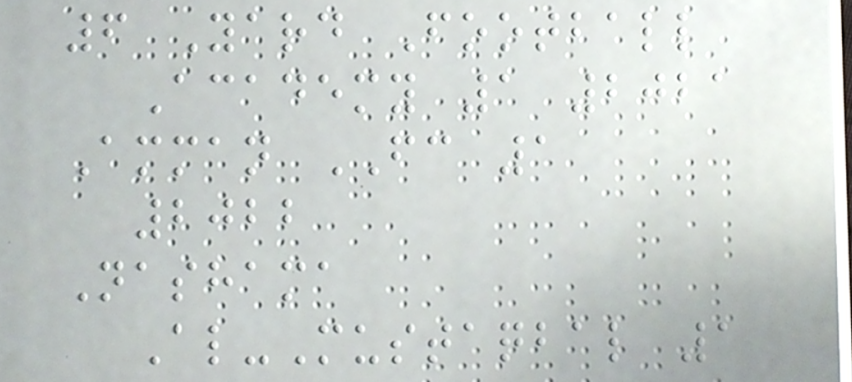6 Yard Football
Academy 1 2021
Amman FC 1
2022
Nashama
Al-Mustaqbal 1
